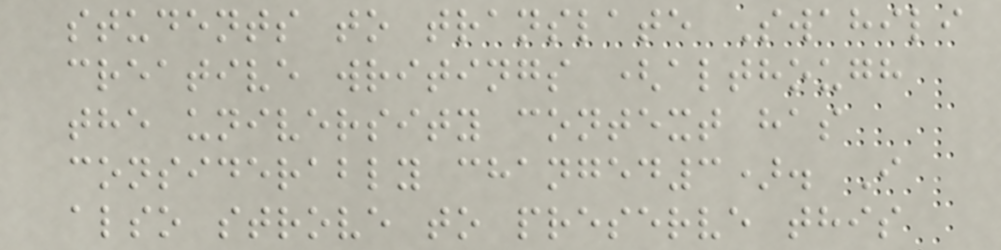students to translate Swahili
creative writings (although
the university context has
considerably changed3). I
also strove to preserve this
